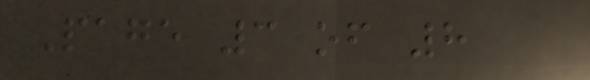Page 3 of 8
